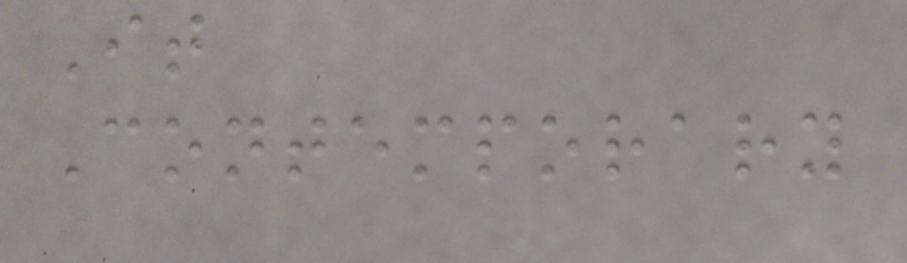It
Contemporary
